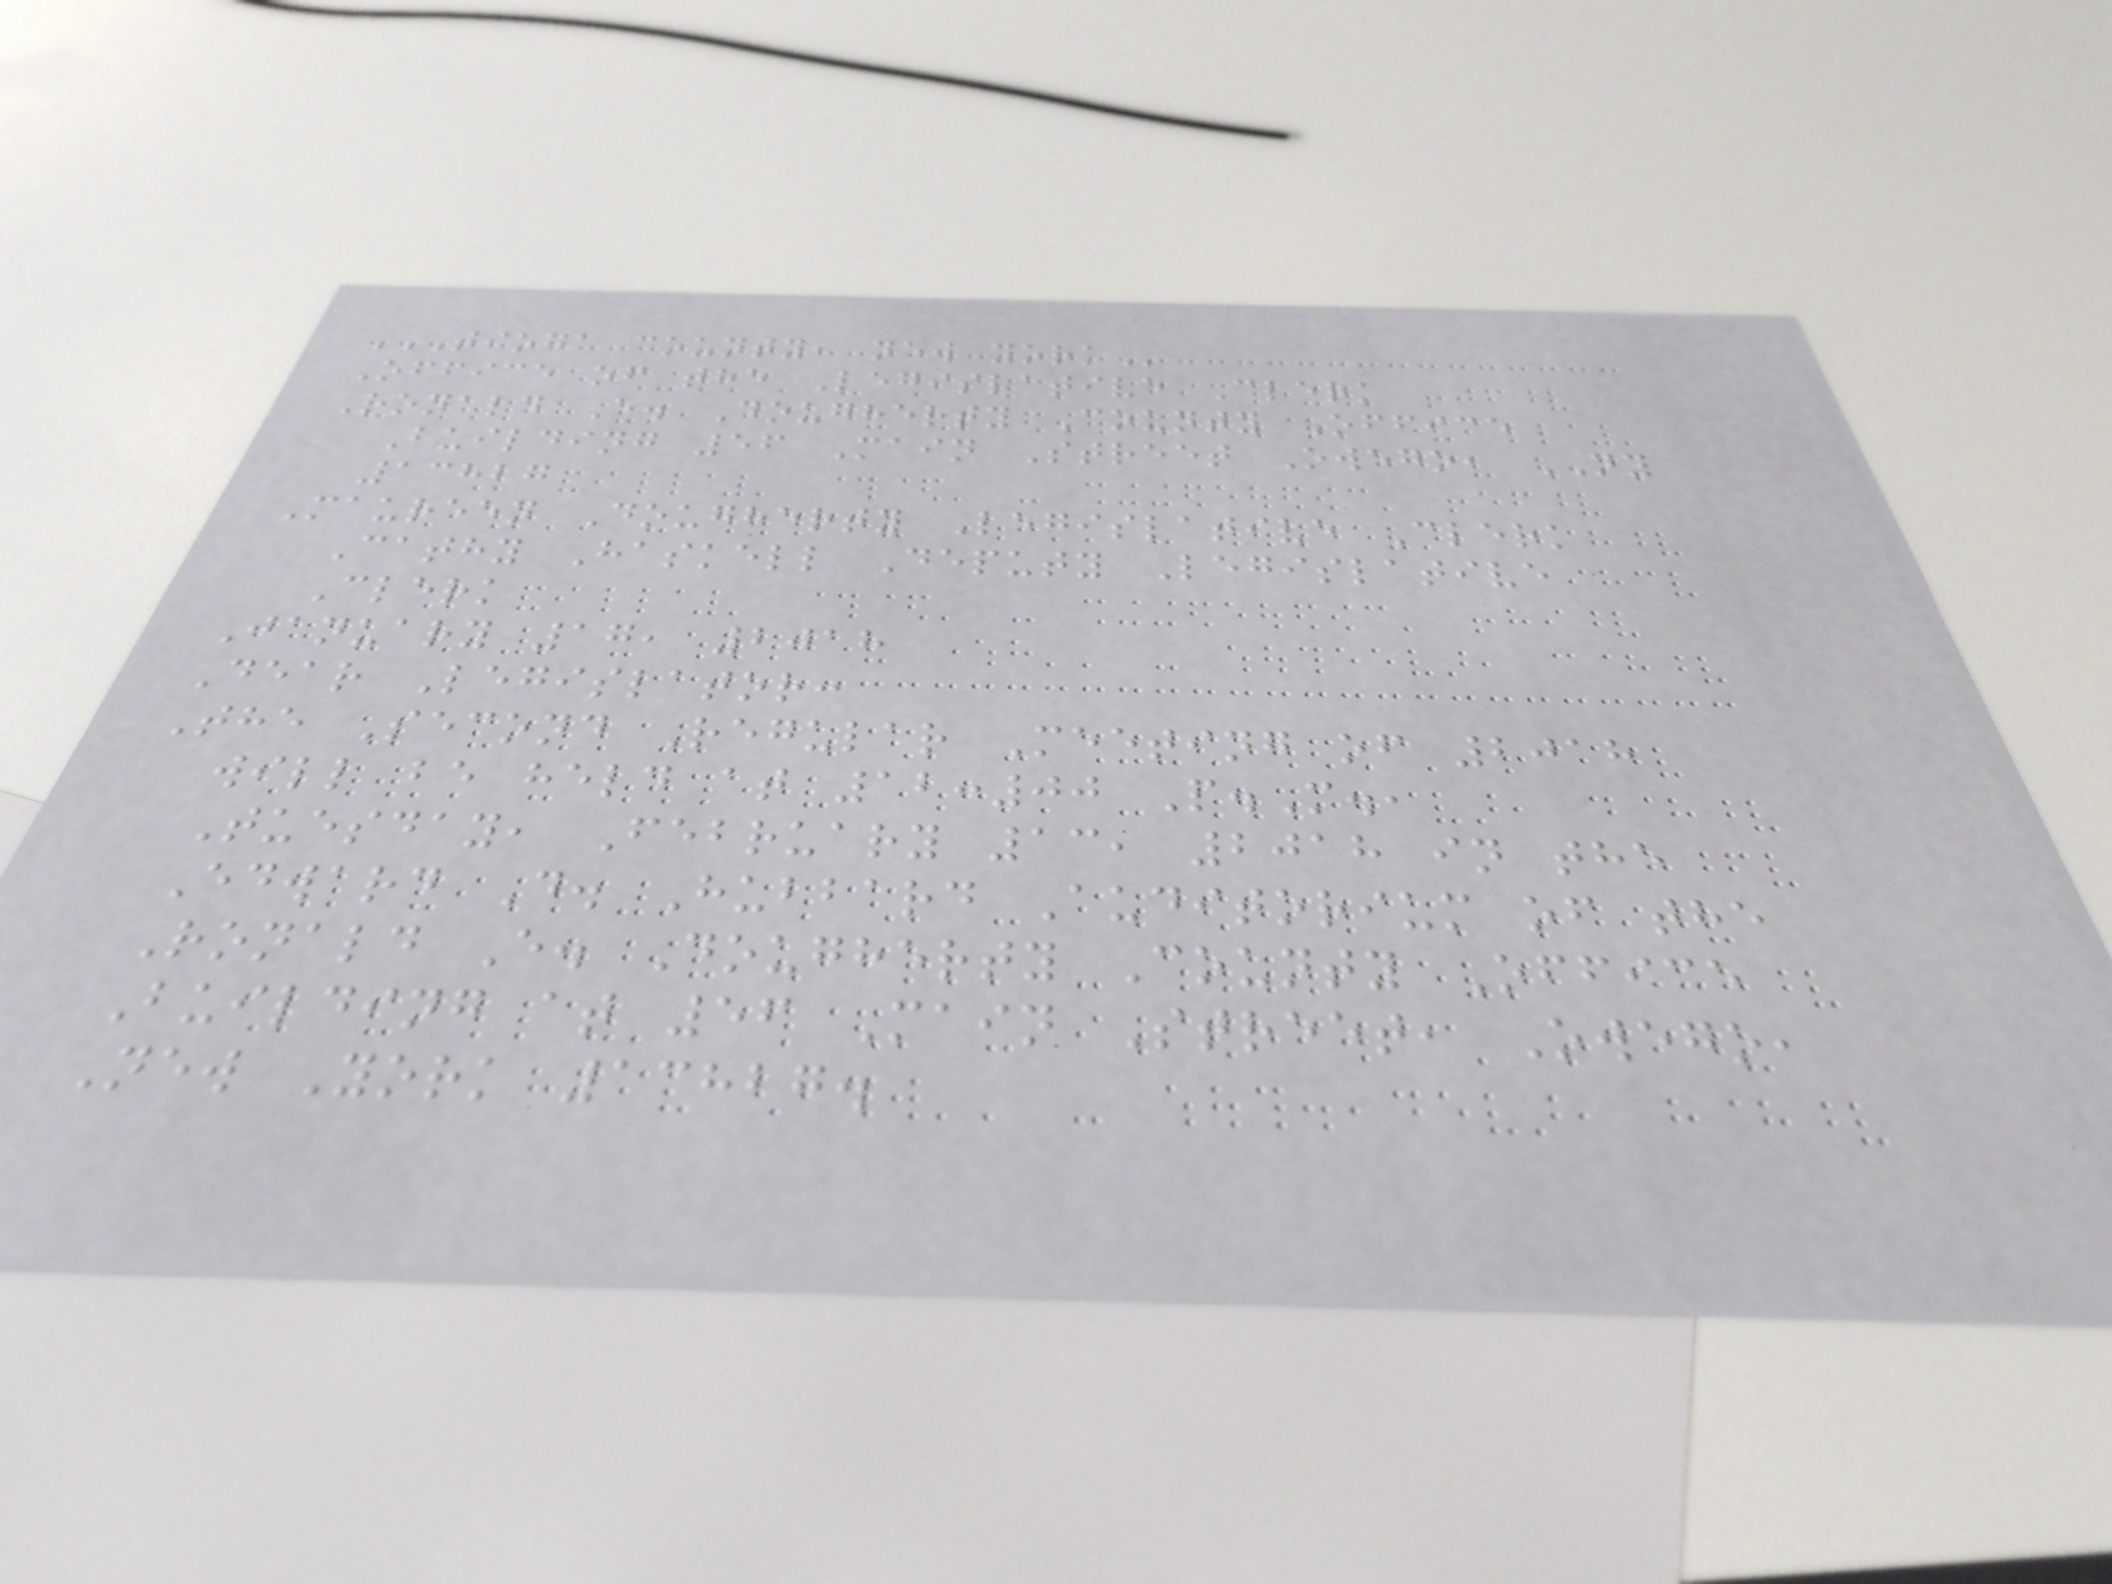TIOGA COUNTY, NEW YORK
Office of the Legislative Clerk
Ronald E. Dougherty County Office
Building 56 Main Street Owego, NY
13827
Maureen Dougherty Legislative Clerk
Cathy Haskell Deputy Legislative
Clerk
January 17, 2018
Dear Legislator:
The Second Regular Meeting of 2018
will be held at 12:00 P.M.,
Tuesday, February 13, 2018 in the
Edward D. Hubbard Auditorium of the
Ronald E. Dougherty County Office
Building at 56 Main Street, Owego,
New York 13827.
